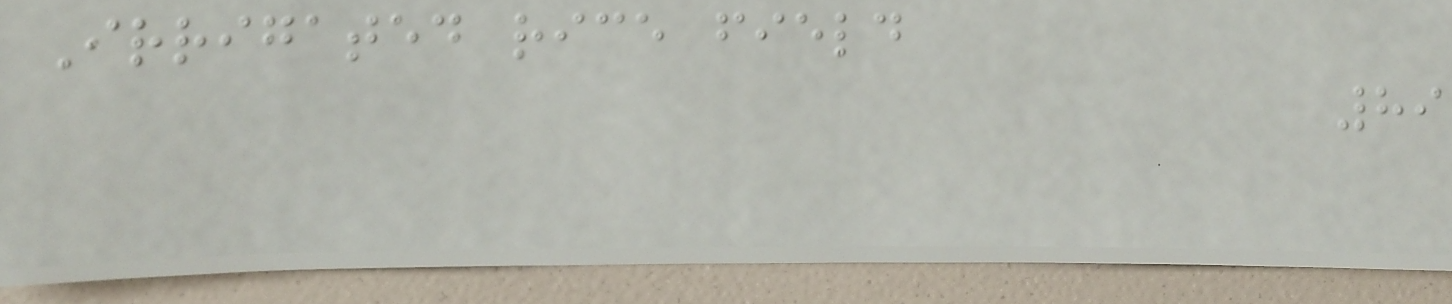Irrigated rice field
89
